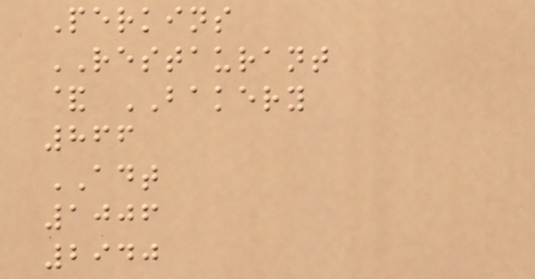Perkins
RESTAURANT
& BAKERY
866
ADT
1006
2940
